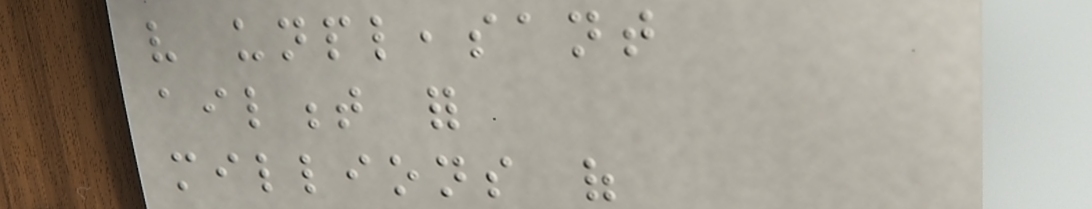very unpleasant
ailment for
millions of
